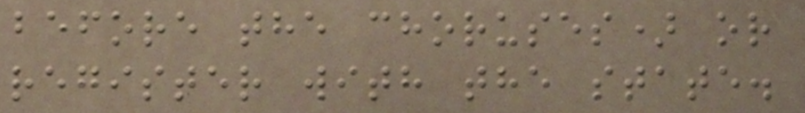before the choruses) or
register with the state.
